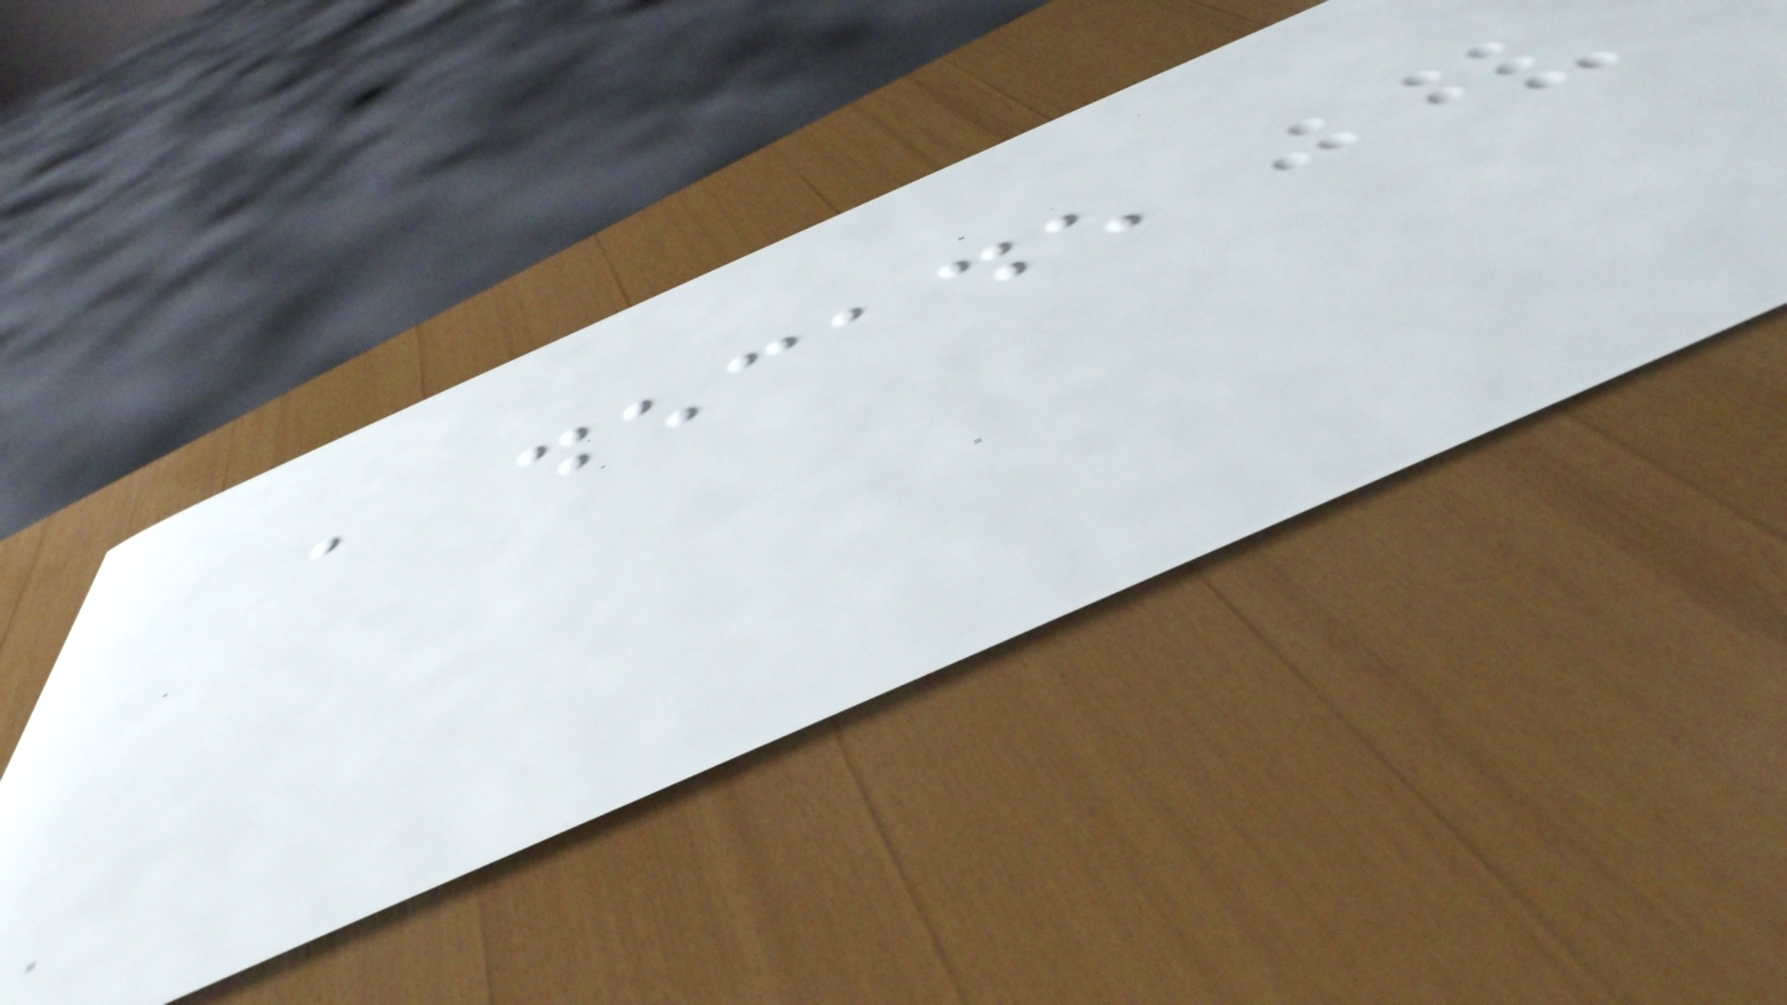a decade
